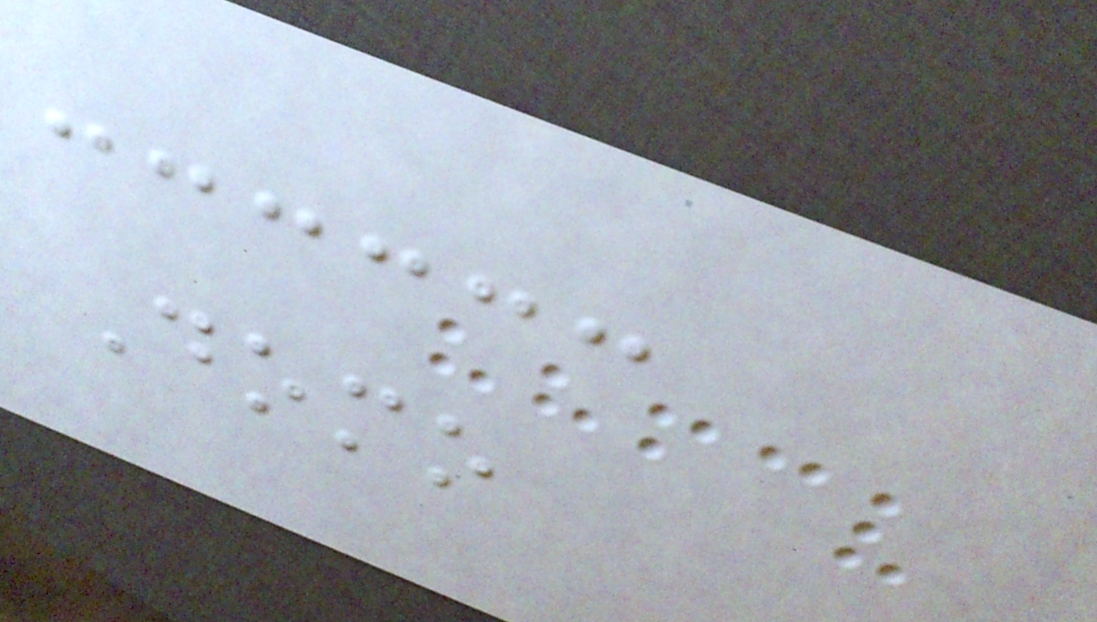Domo
